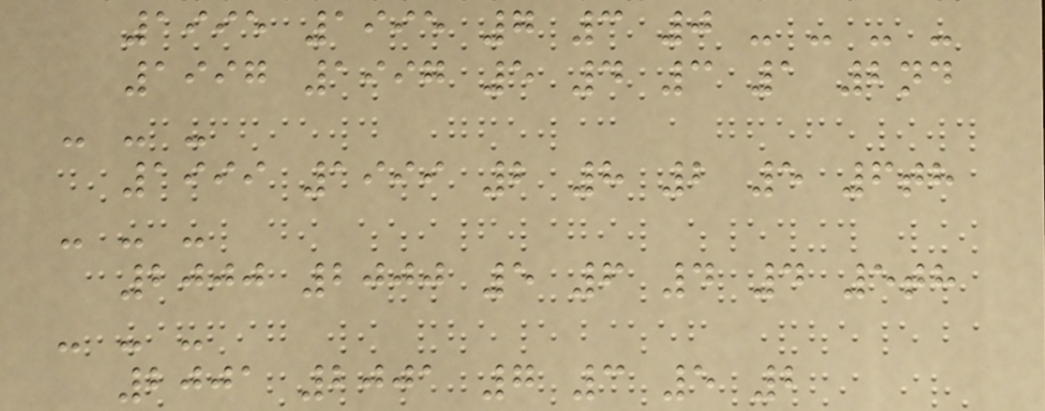1995 1995 7 3 0 - - - -
1997 1997 5 4 3 1 2nd
- - -
1999 1999 2 8 2 5 6th
- - -
2000 2000 5 6 4 4 5th
- - -
2001 2001 7 3 5 2
